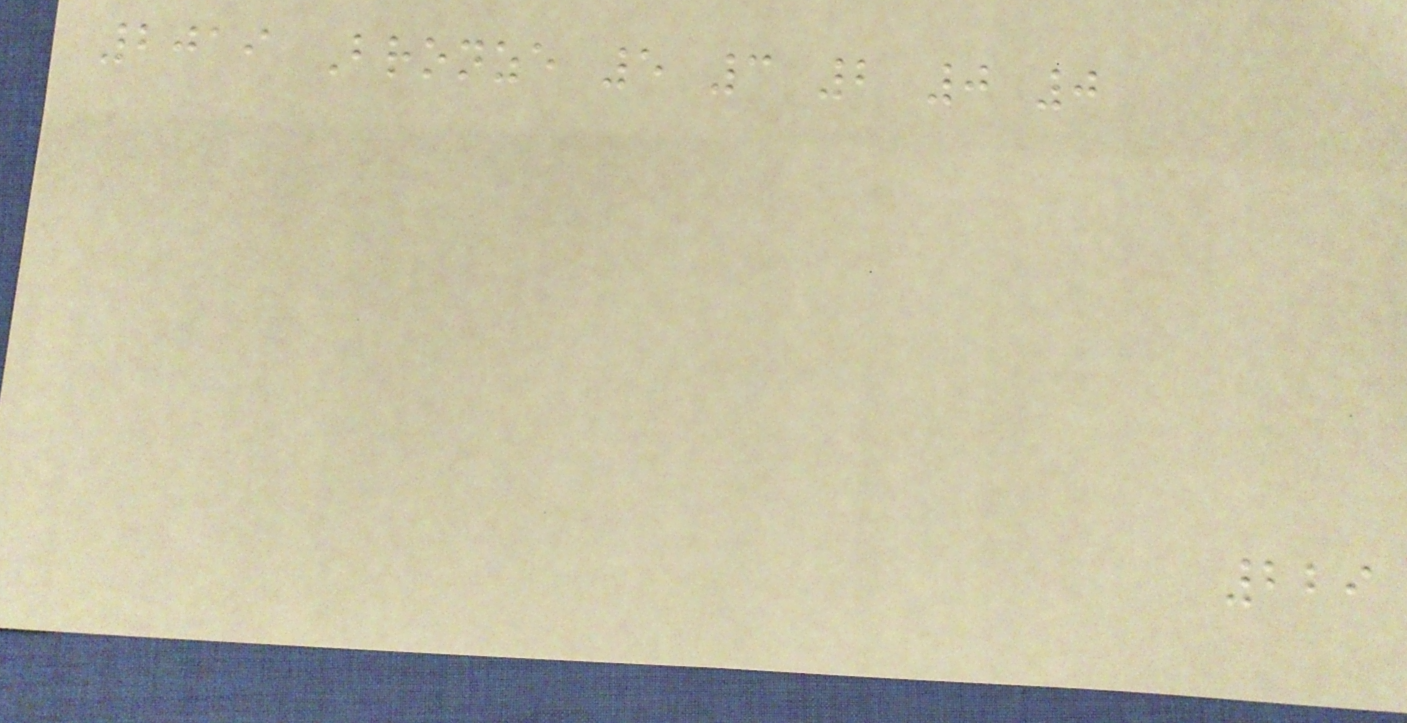2019 Bronze 5 3 2 0 0
229
